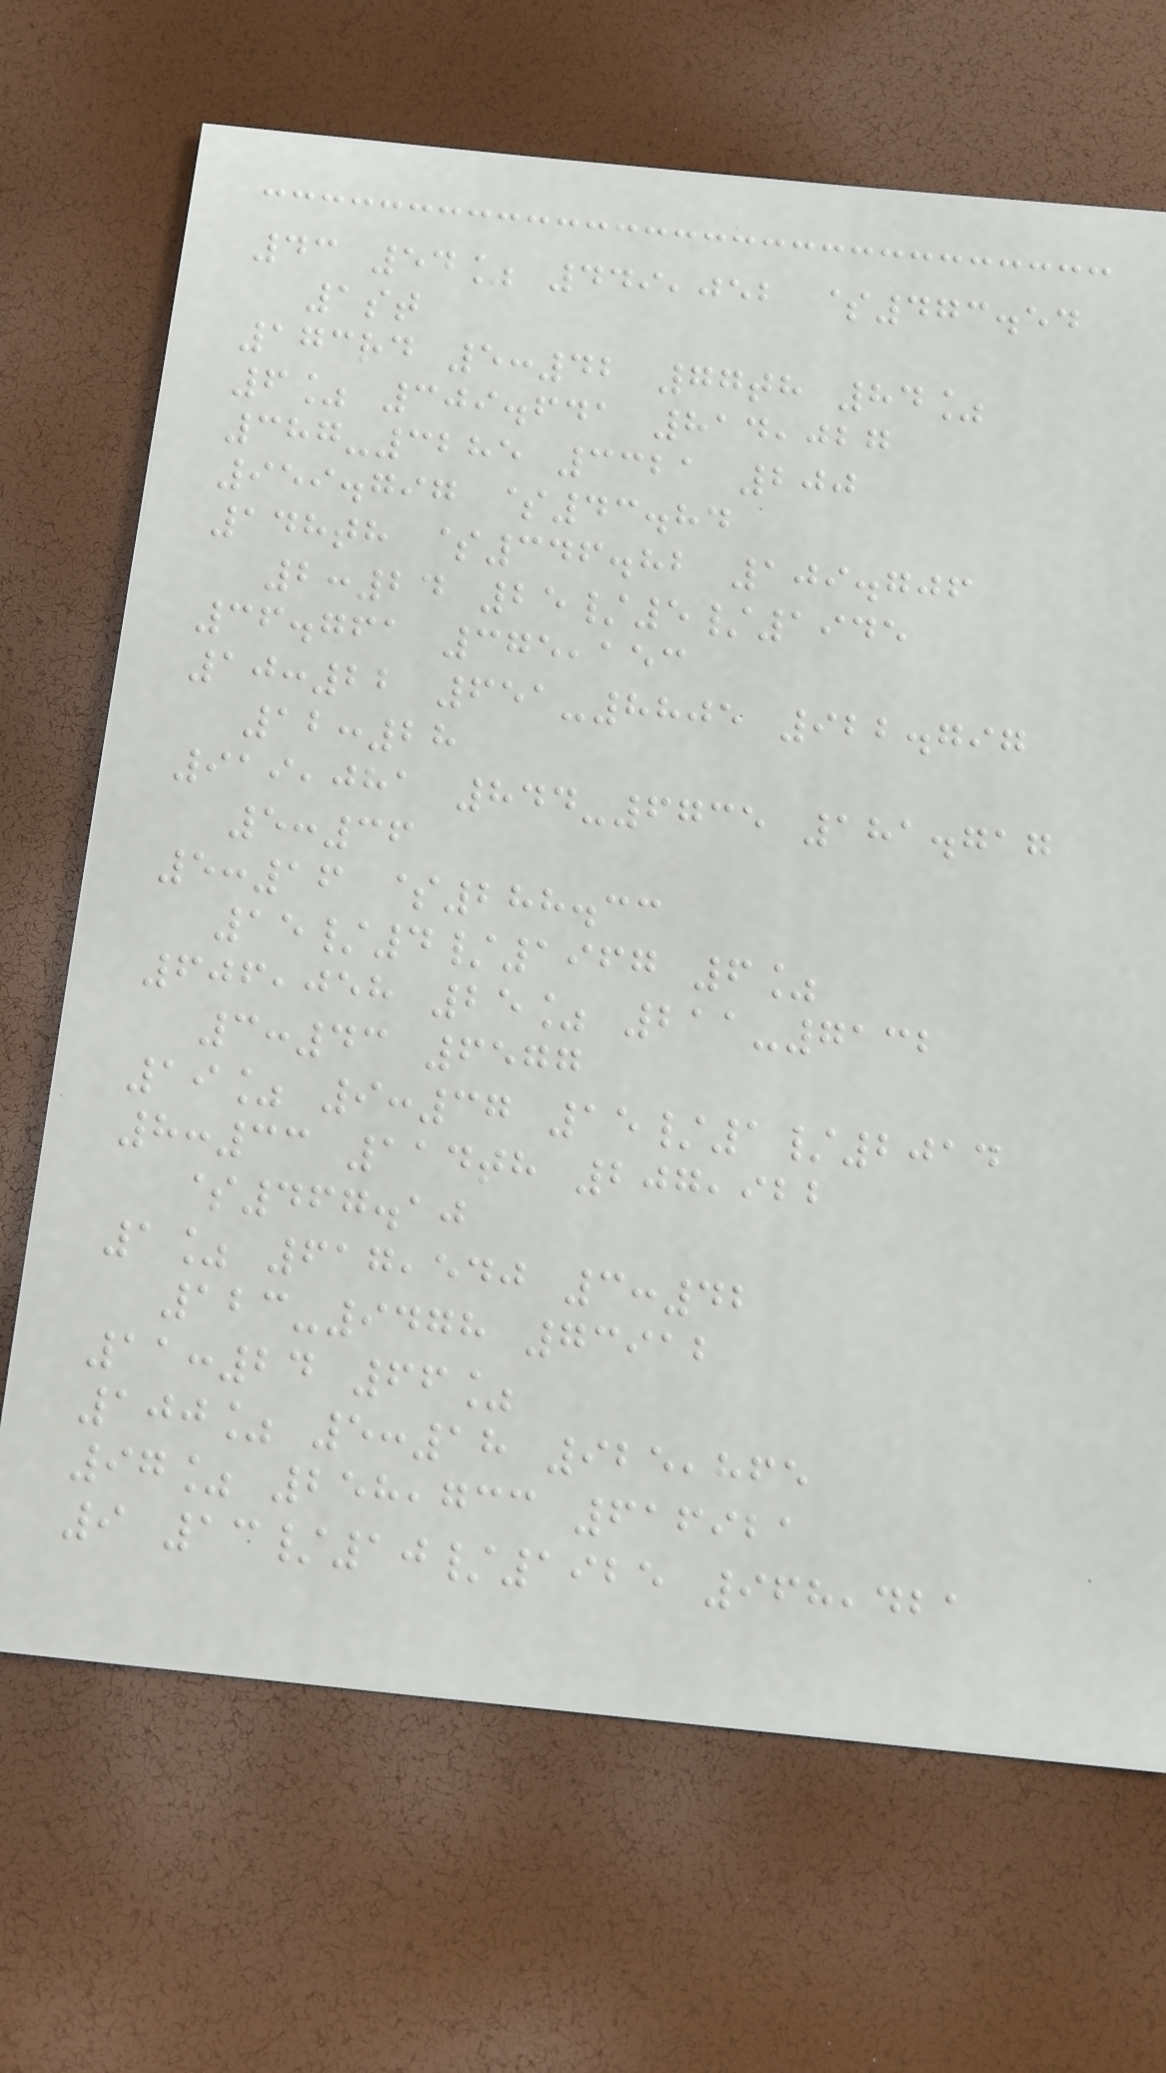43 54% 449,052 $473.54
1st
173rd 5:42 77th 84%
6% 309.641 814,027
387-3285 3321 200
959.797 $43.84
148th $346.82 109.706
2:24 25/5/1945
36.761 375,153
10:22 651-8805 922.797
12:28
919,081 844-6735 181.717
5:36
5:16 $288.33
15/4/1967 6%
606,058 25% 211-7132
3:43 6577
19% 9:37 15/1/2014
8:33 114th 207,922
$467.10
1% 617,540 3:42
123-9478 73912
11:24 66%
100% 5:18 925,865
97% 258,733 616921
9 13/10/1925 968,421
